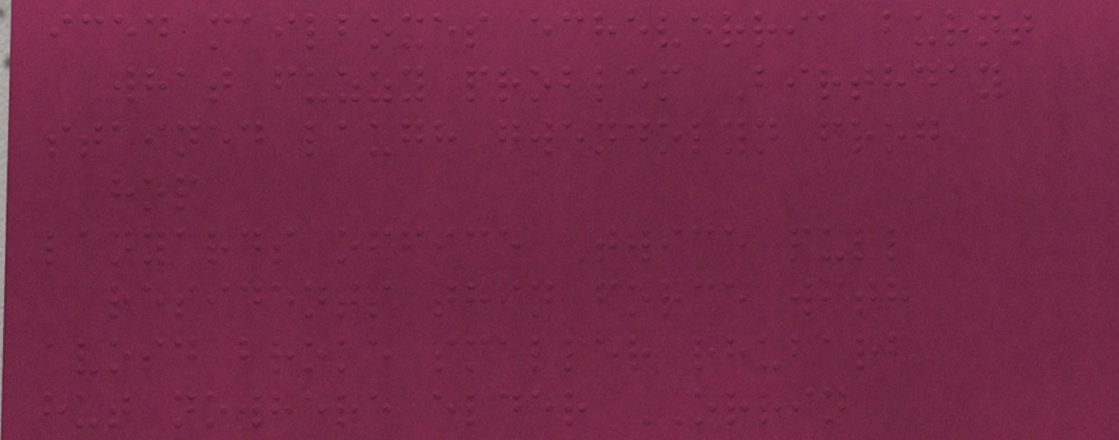iced mailboxes echeverria burnt
what fuzzy problem Birthday
stained laugh gwendolyn frog
hop
lanyards office Twice pull
residents thin force with
avoid broke smaller rhubarb
hut nowhere elder ORRIN
